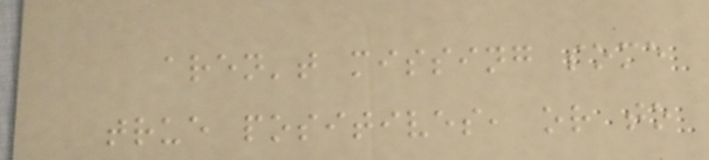aren't missing some
true positives, or to
